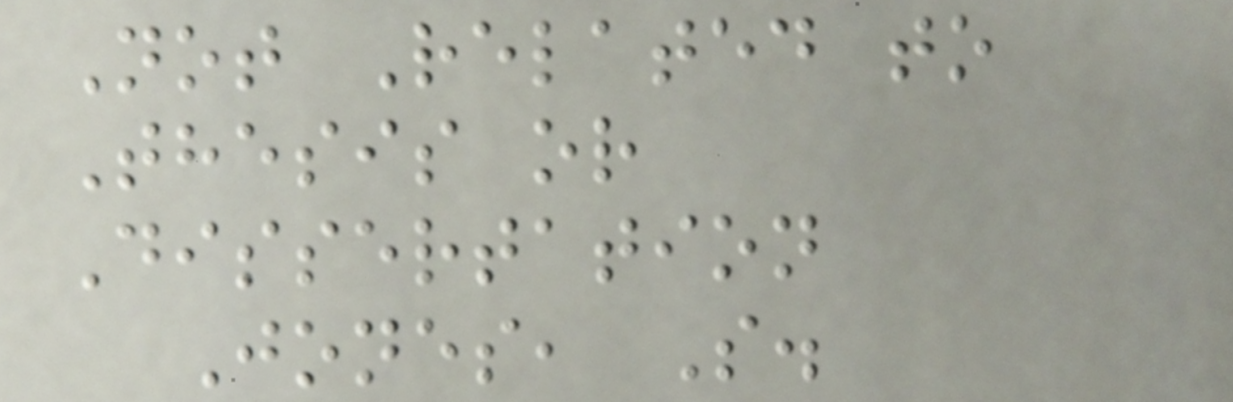Not Related to
Thesis or
Dissertation
Jones, S.
